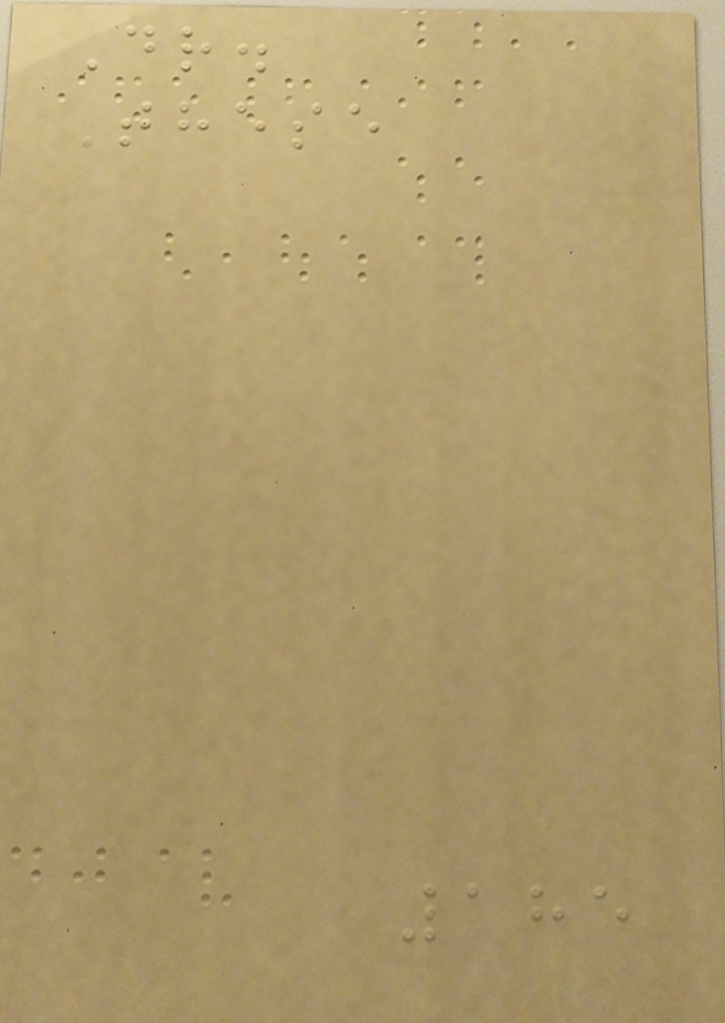Dr.
These
185
